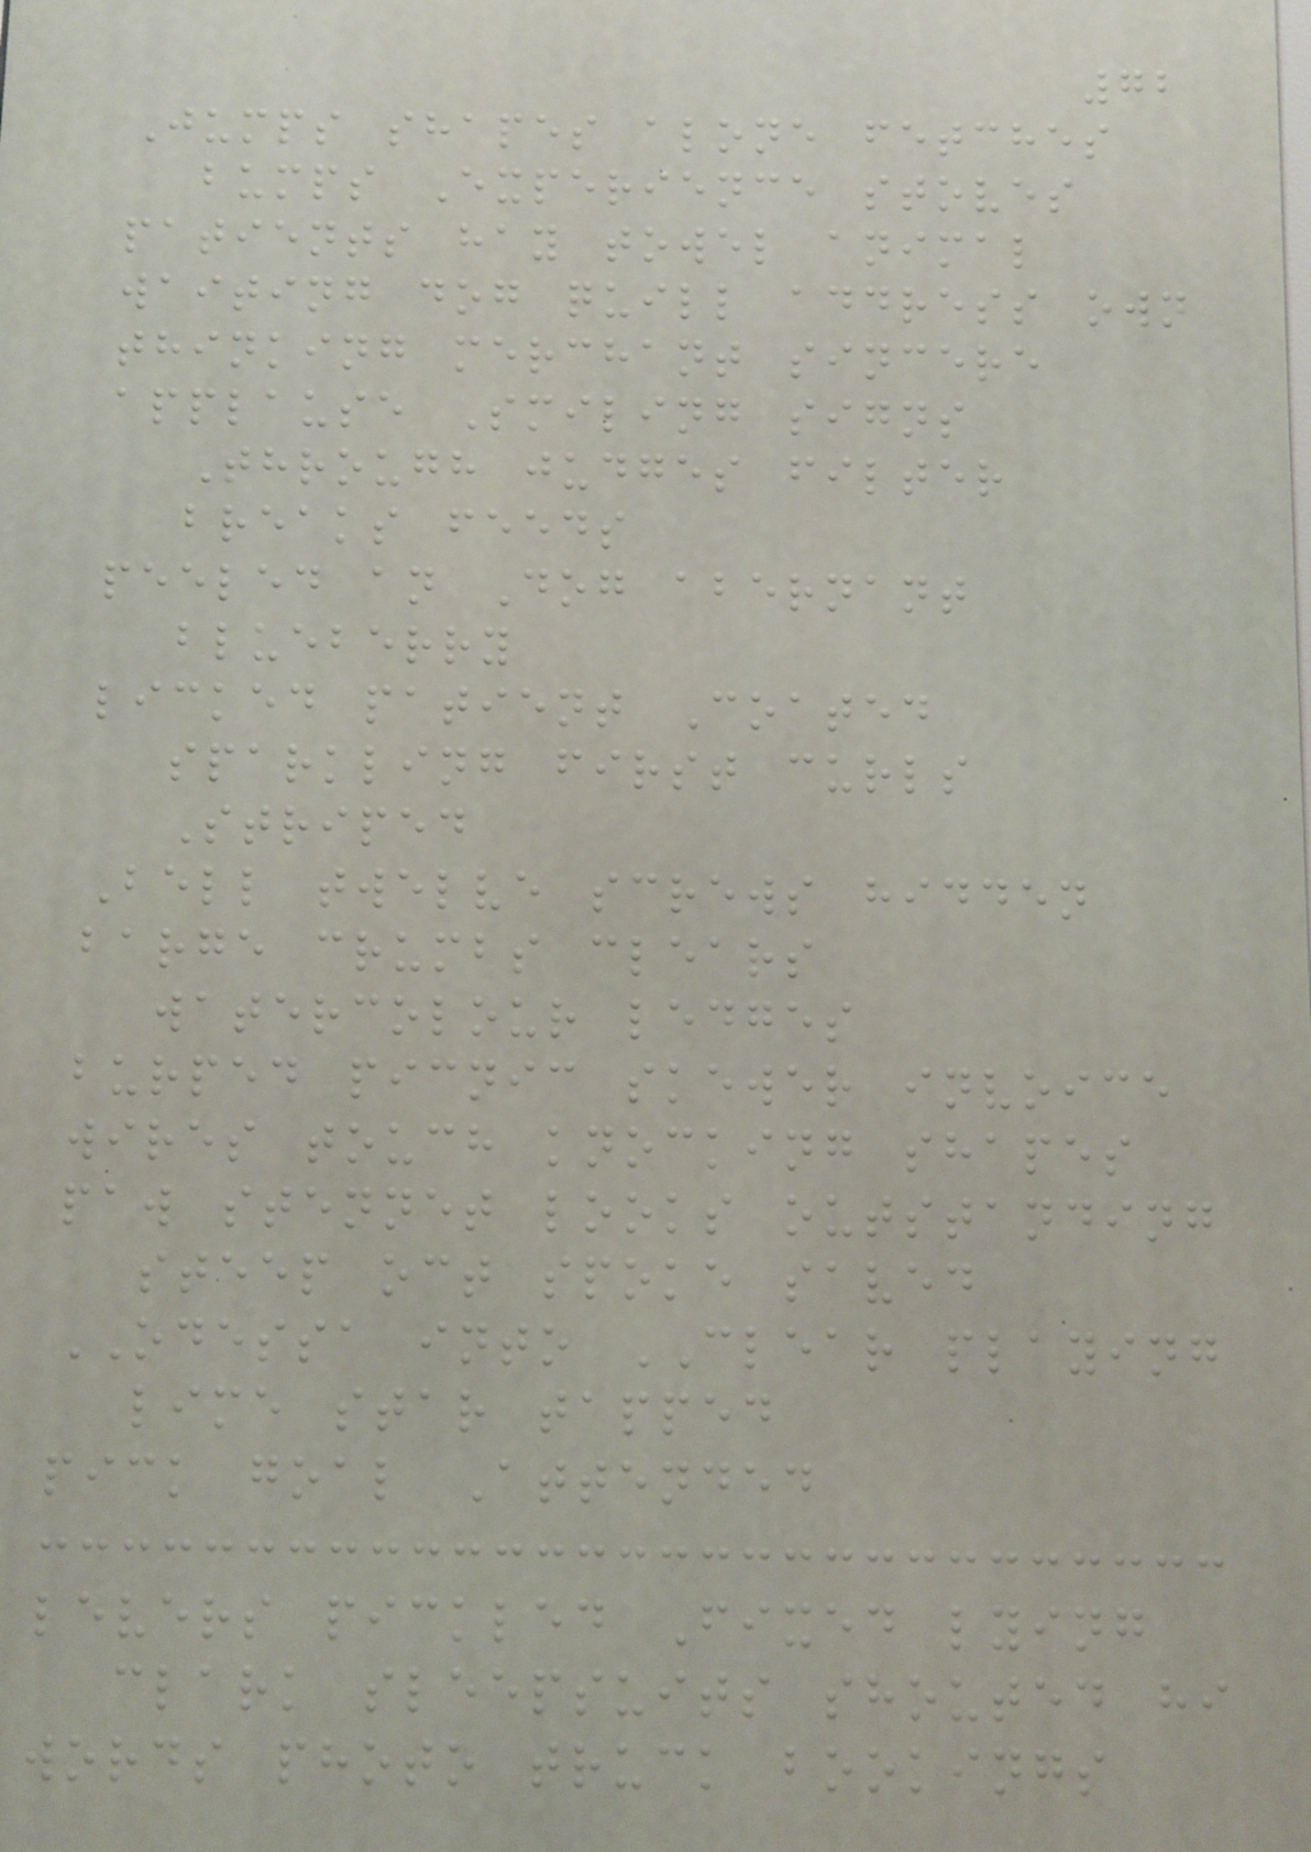72
Jumps shapes alone fetches
bumps Experience stoves
patients hay towel animal
waiting dog quill address own
thinking merchant sincere
applause Smiling signs
Through judges filter
breaks feeds
peeled an Dog abernant
blueberry
licked patient Coated
sparkling first curls
Striped
Bell twelve screws hidden
barge crumbs clears
watercolour ledges
burped picnic skewer invoice
wires touch knocking shapes
paw stennet looks outstanding
steep oct spoke saved
ODESSA into CLEAR playing
lime star tapped
pick goal Attended
levers pickled Fixed lying
clark sleepsuits shouted hi
words photo truck bookings
